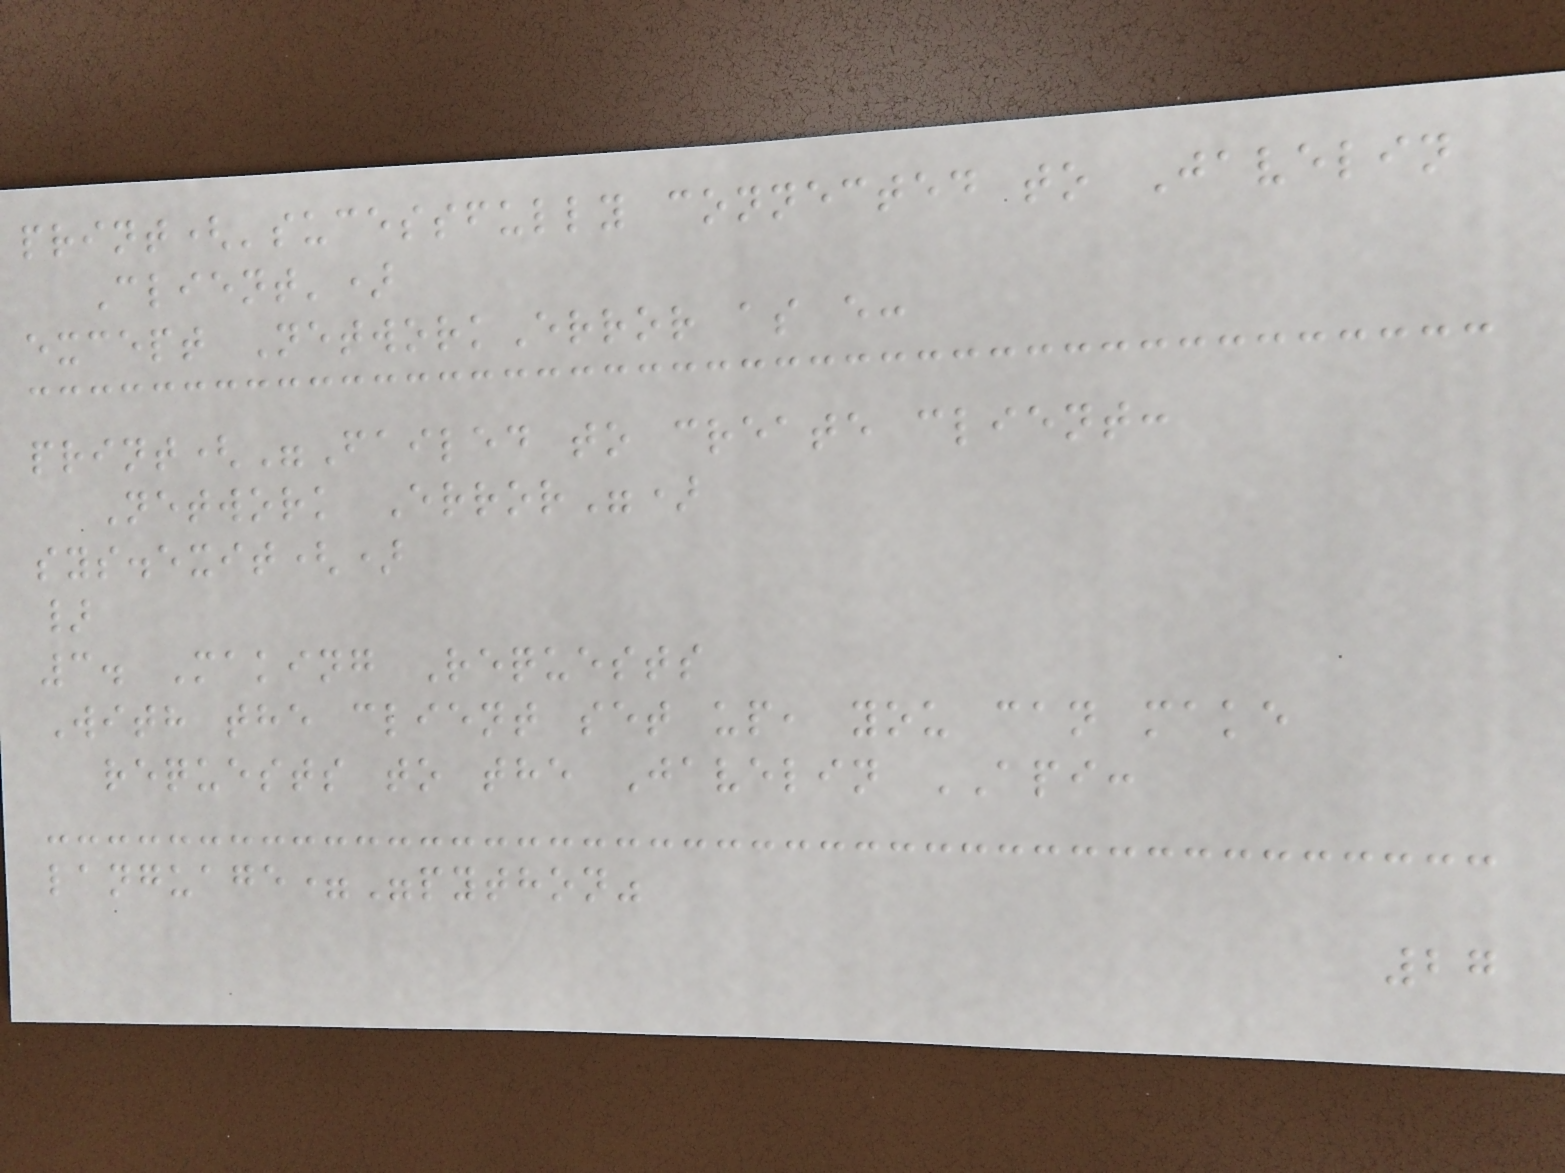print('sucessfully connected to Javelin
Client')
except NetworkError as e:
print("Failed to create client:
Network Error")
sys.exit()
}
3. Making Requests
With the client set up, you can make
requests to the Javelin API:
language="python"
27
